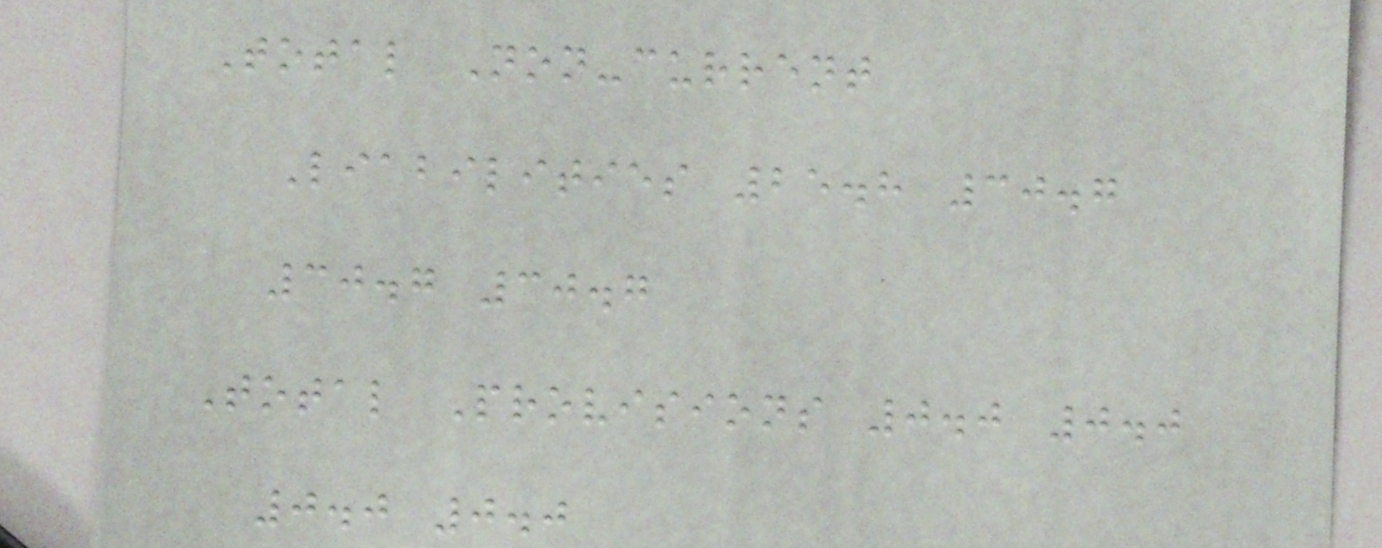Total Non-current
Liabilities 25.8 30.7
30.7 30.7
Total Provisions 0.0 0.0
0.0 0.0
